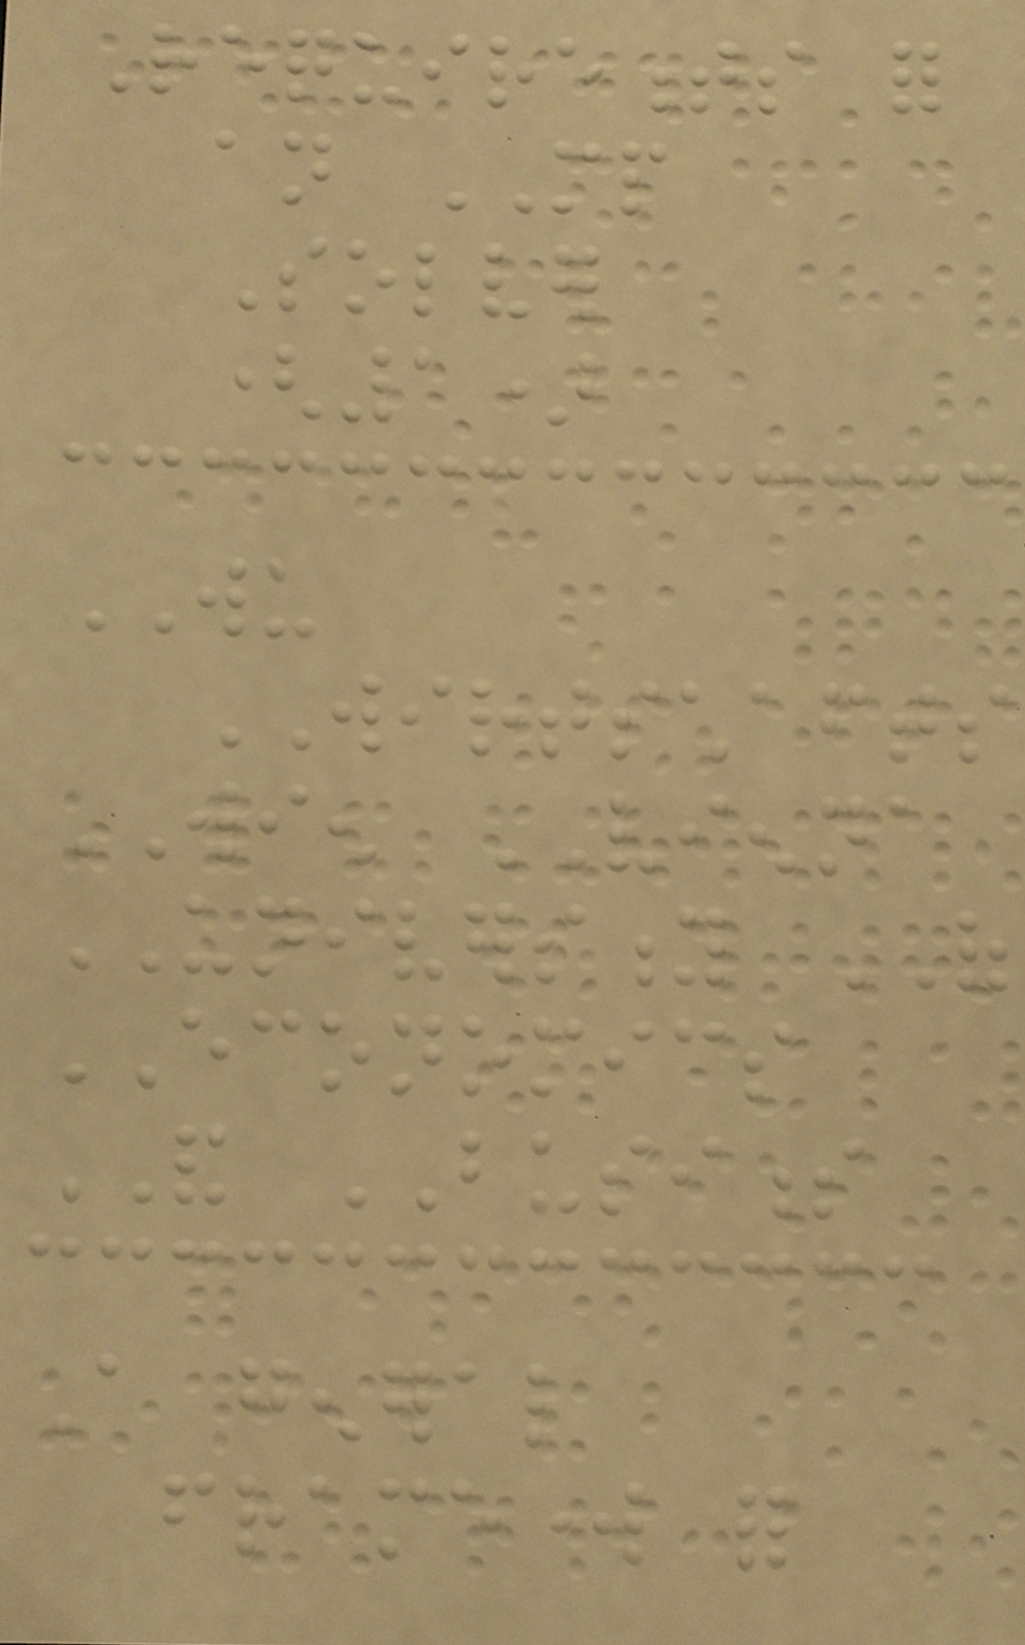Requirements for
an MP
Solver
(1)
WU
WIRTSCHAFTS
WIEN VIENNA
UNIVERSITY OF
ECONOMICS
AND BUSINESS
A general
framework for
